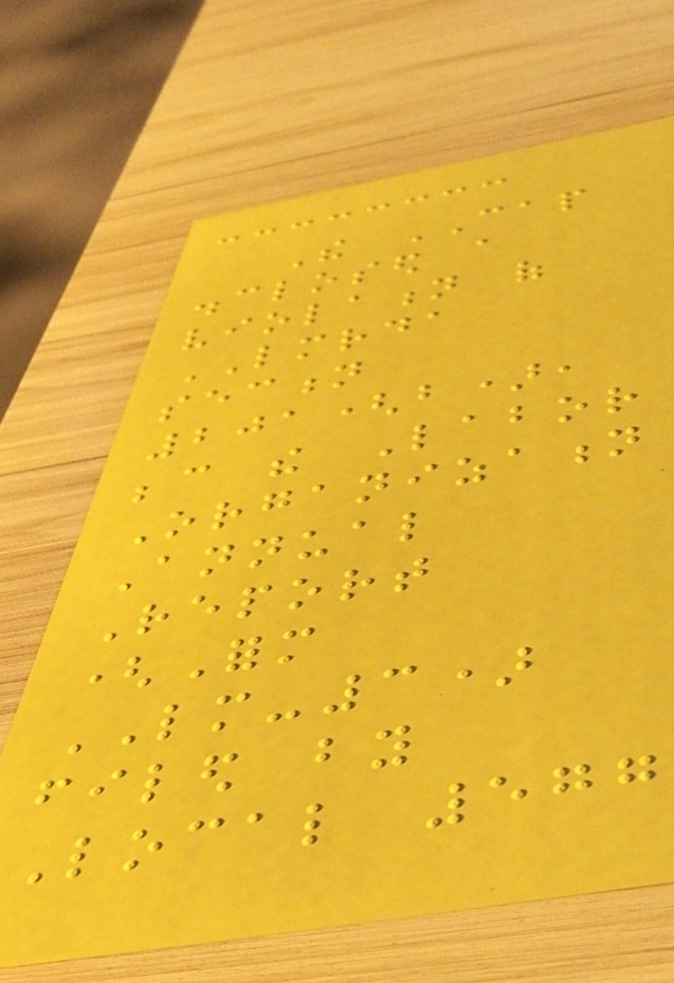The CAP
disclosed a
violation of
LMRDA
section
201(b),
because the Labor
Organization
Annual
Report
(Form
LM-3)
filed by
Local 577
